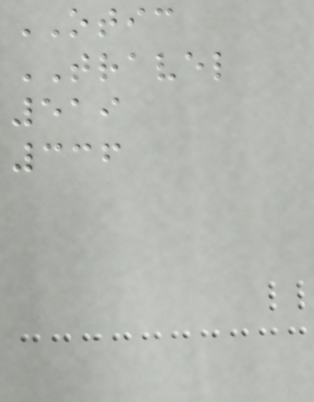OTIC
TRAVEL
519
336
